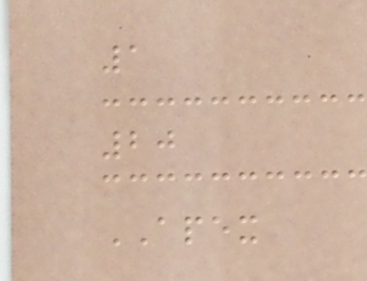1
20
APEX
